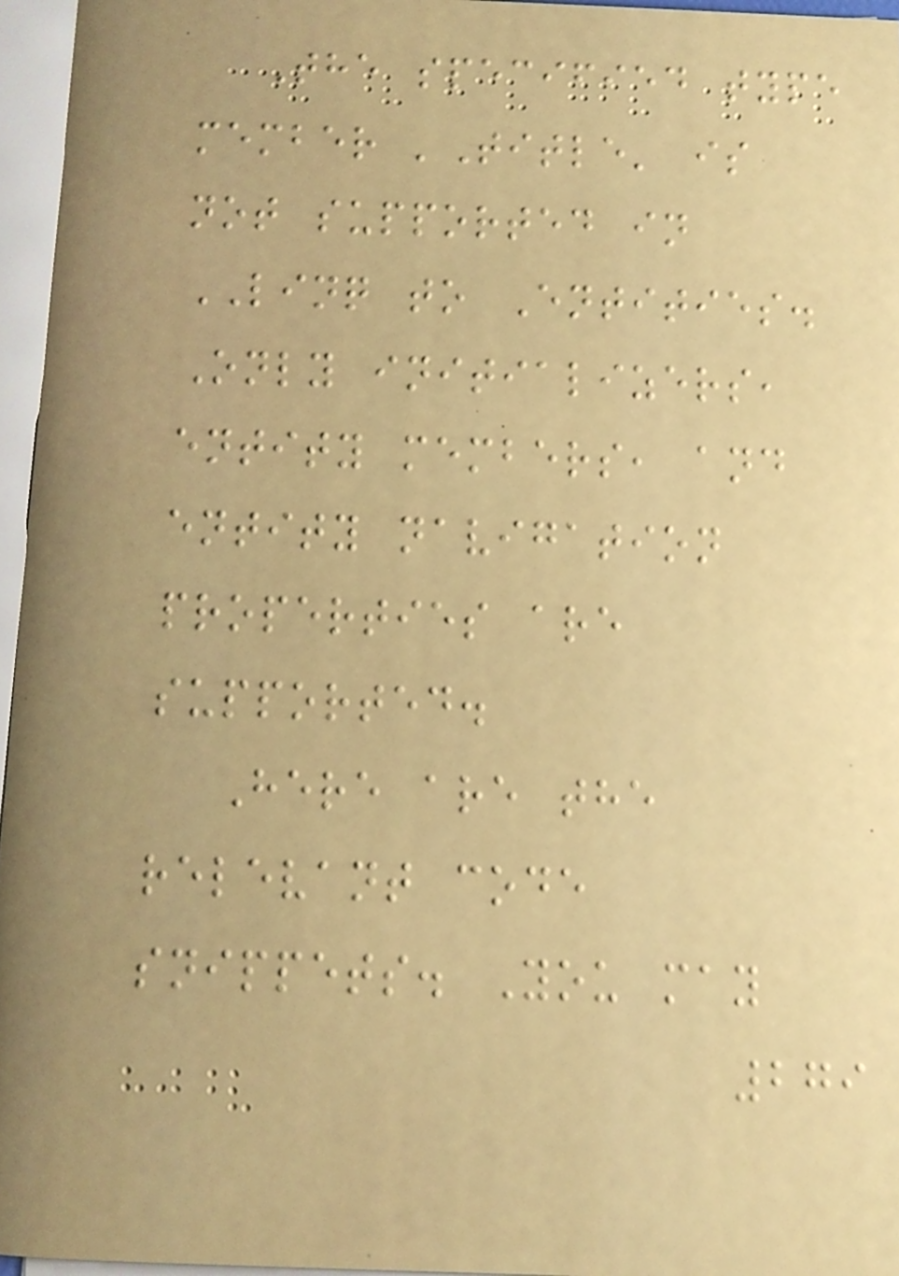The specified type
member 'Title' is
not supported in
LINQ to Entities.
Only initializers,
entity members, and
entity navigation
properties are
supported.
Here are the
relevant code
snippets. You may
279
